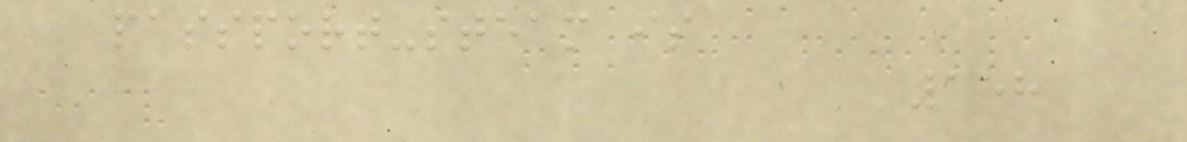passport-steam is
158
